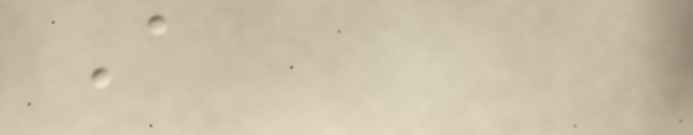A
